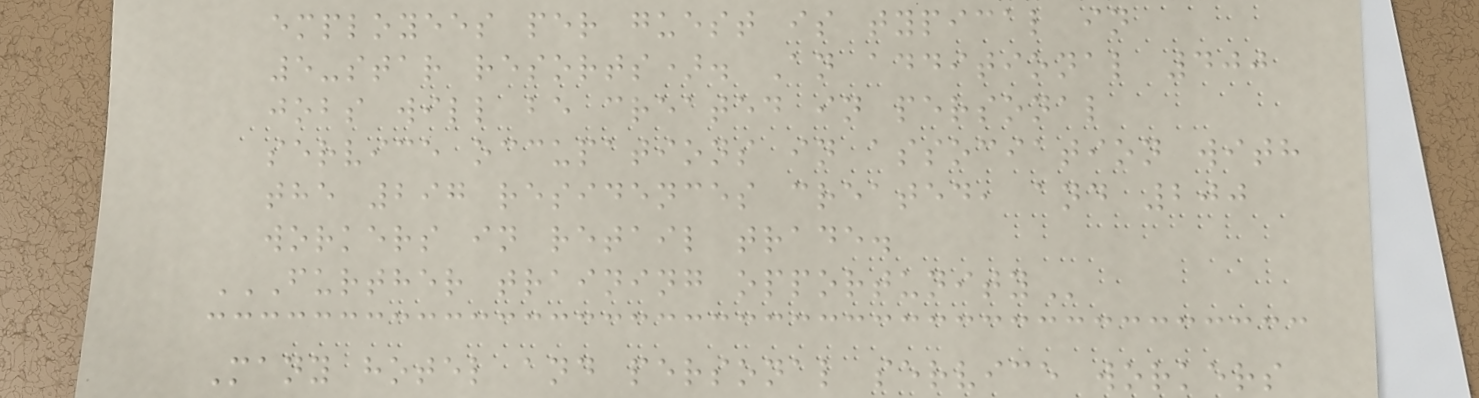employees per guest is typical in
5-star resorts). An additional 400
jobs will be created in personal
service occupations in association with
the 297 residences created, and 200
workers in retail trade.
FURTHER TRAINING OPPORTUNITY
Many hotel and personal service workers
